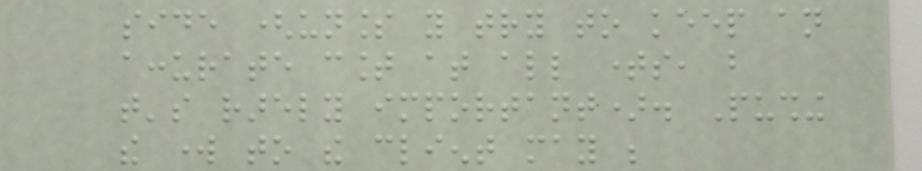side (unless you try to keep an
accurate count at all times, but
that's rarely important). Pushing
the work to the client may be
